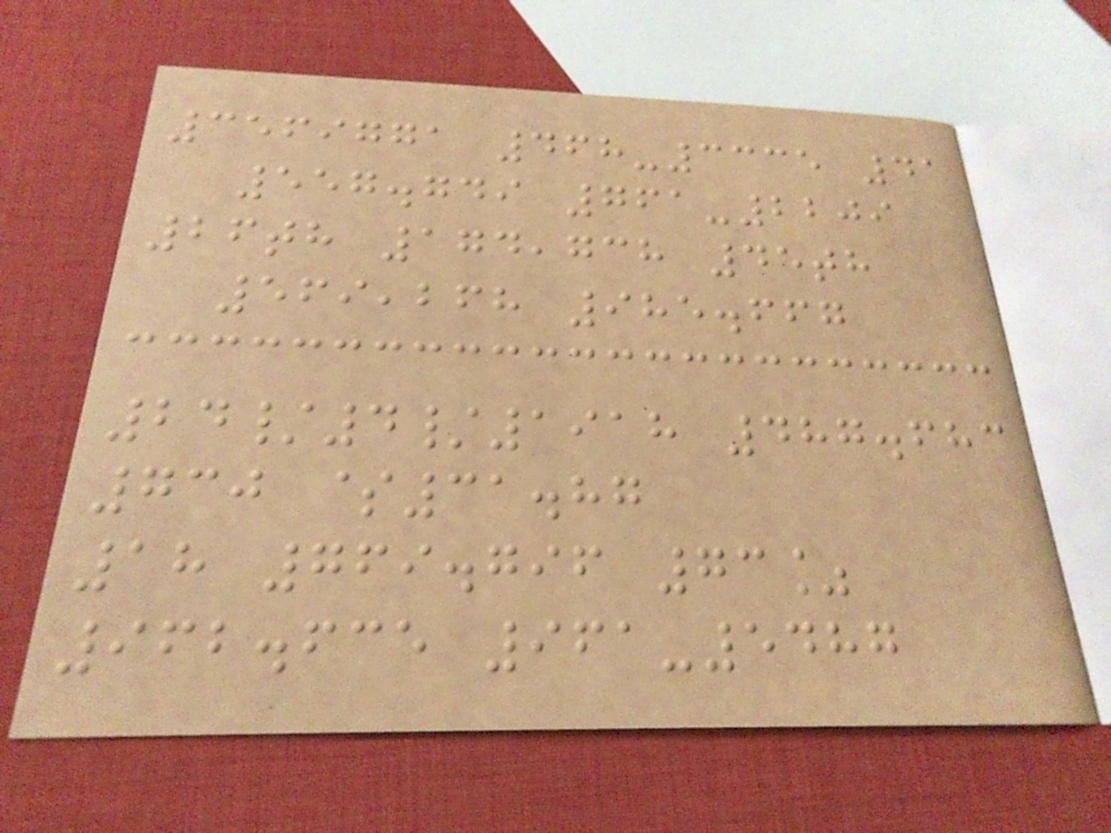3569771 468-3335 41
557.749 761-2209
26th 174,738 45th
569,268 985.667
24/4/1918 487.683
730 $31.87
18 769.796 73%
962.635 961-5487
